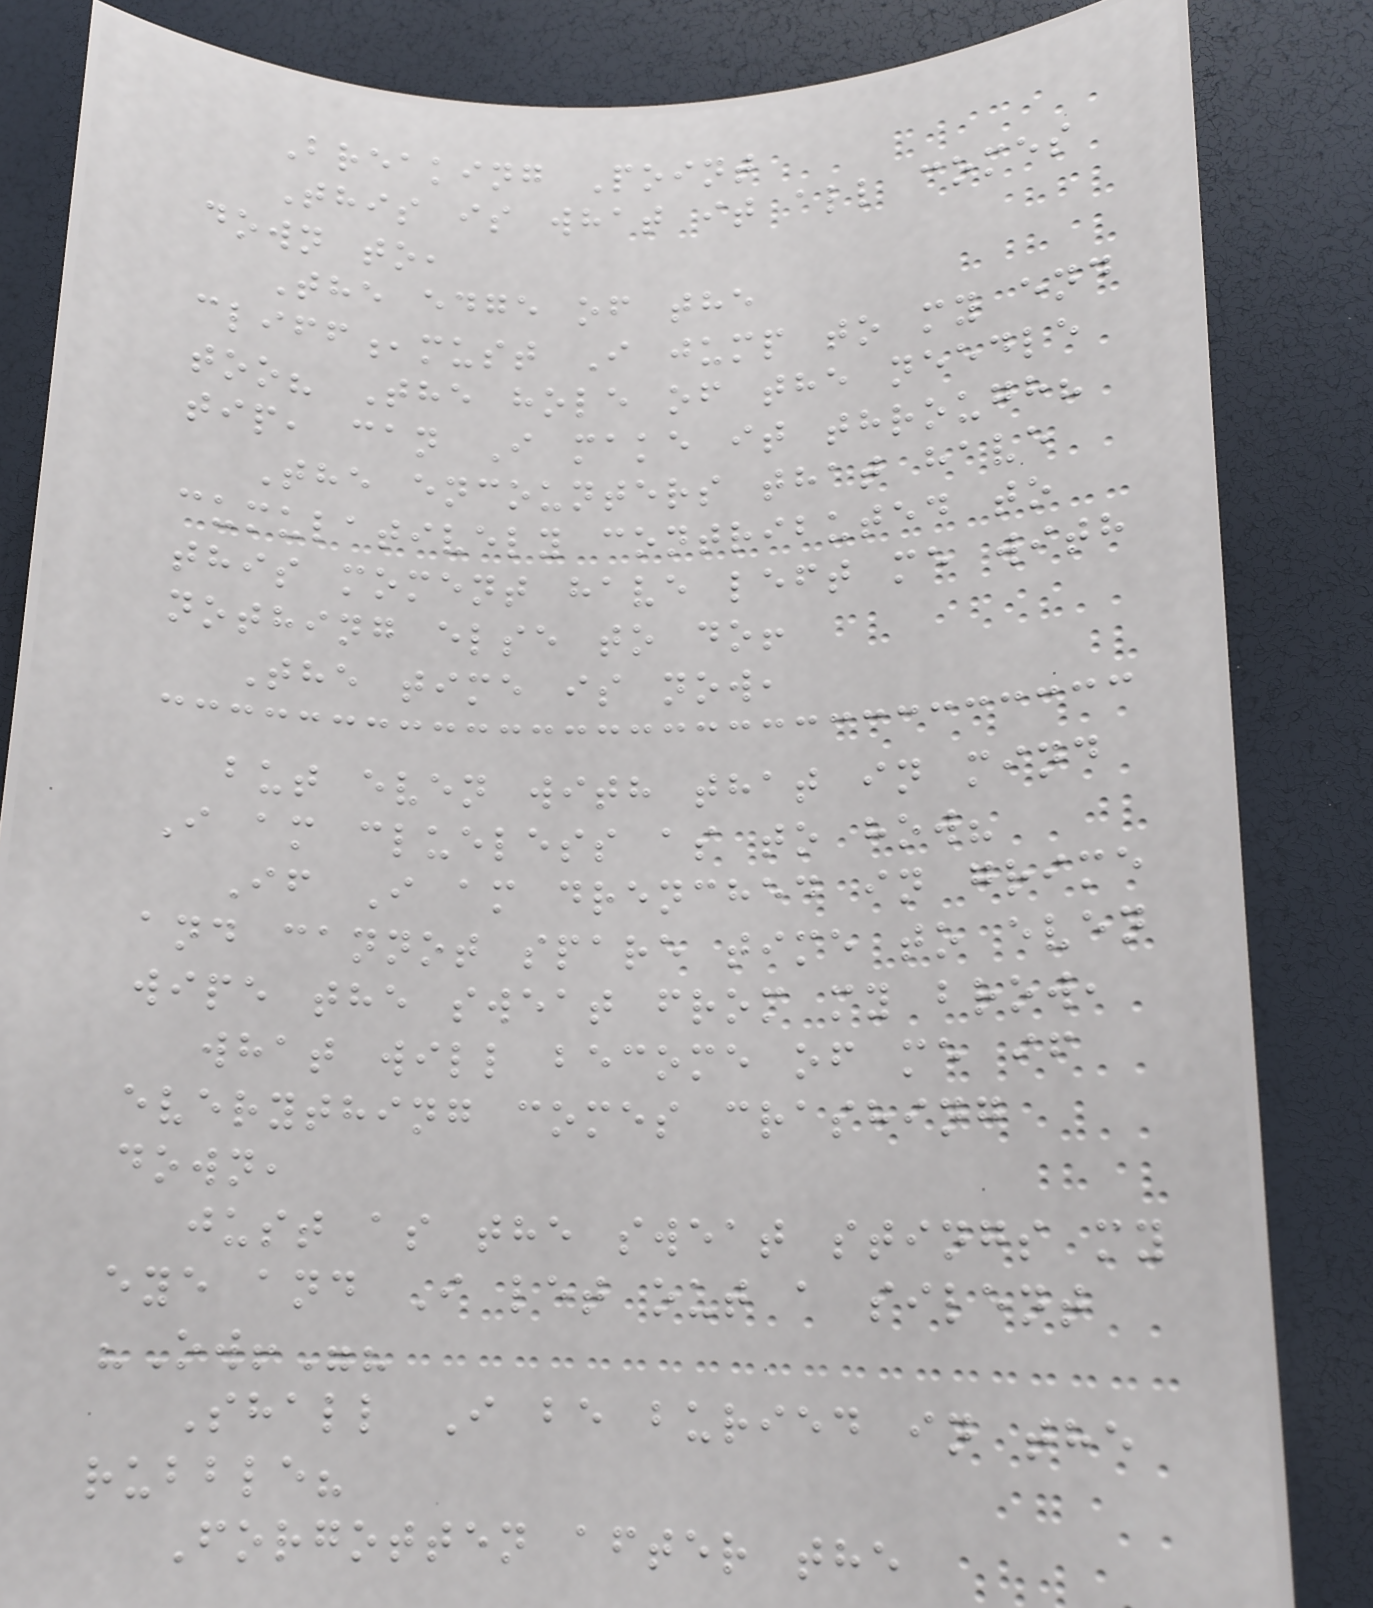Breaking Point
This is what it all comes
down to,
The edge of the
cliff,must I jump to my end
too? The hole of the needle
tip, can I make it through?
The encounters that have
cumulatively contributed to
this moment have left me with
nothing else to do!
The time is now,
but even with that in mind
I am clueless as to how?
If I am drenched in grime
and cannot spare time to even
wipe the sweat from my brow,
what will become of me if
everything comes crashing
down,
just as the sweat stings my
eye and I let out a silent
"Ow!"?
Shall I be buried in the
rubble?
Forgotten after the
